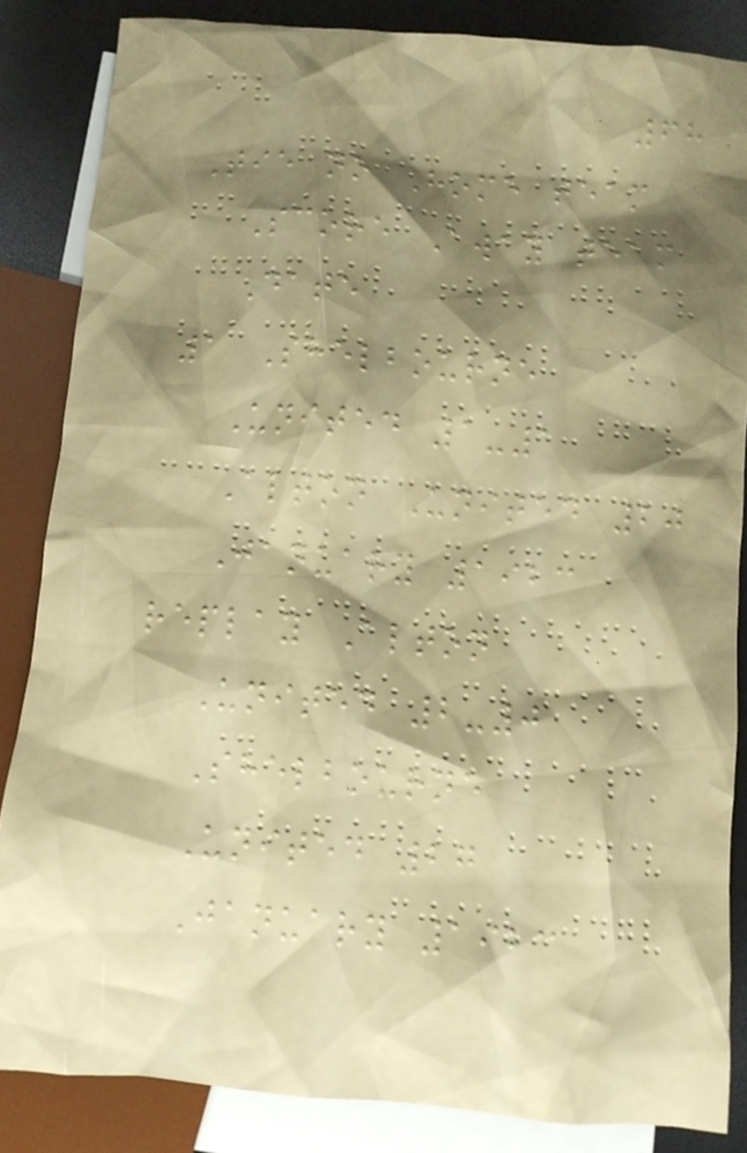68
Tie no Home team
Score Away team
Date
1 Shelbourne
United 1-1
Alton United 20
January 1923
replay Alton
United 2-0
Shelbourne
United 27
January 1923
